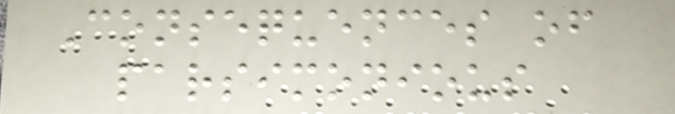Consequences of
parsimonious
